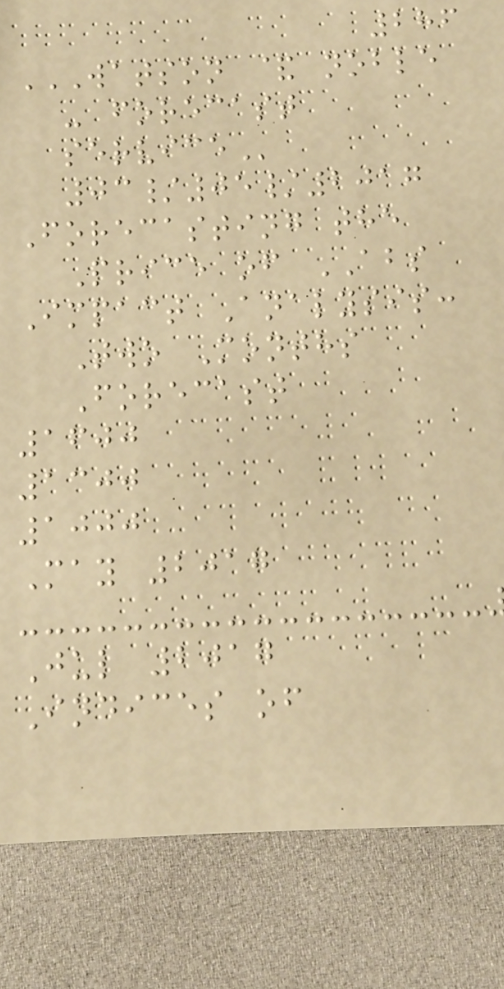286
WATSON & NOBLE
- FORECAST
SERVICE
03/05/2017
Forecasting the
Price of ABS
Impact Analysis:
Two Months
Forecast
1600
1300
1000
May 2017
Jul 2017
Indices of
